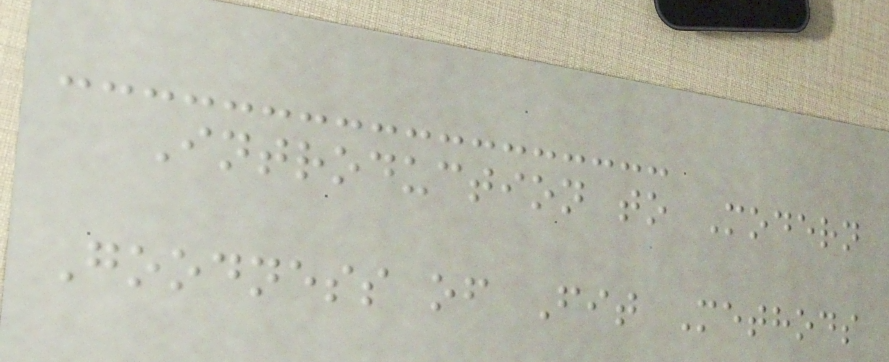Introduction to Modern
Goodness of Fit Methods
